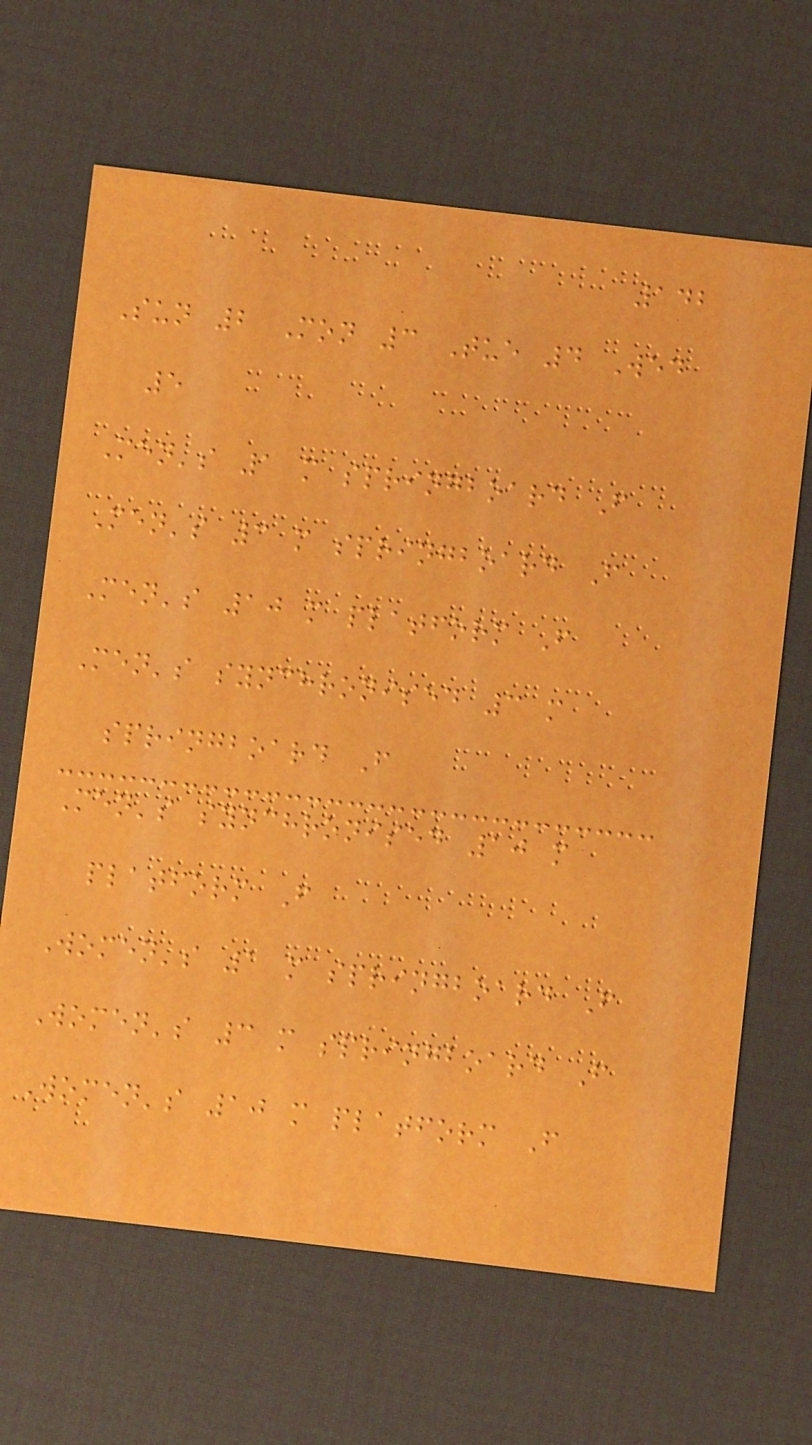142
Sun 2 Mon 3 Tue 4 Wed
5
Men's 1 m springboard F
Men's 3 m springboard F
Men's 10 m platform F
Men's synchronised 3 m
springboard F
Men's synchronised 10 m
platform F
Women's 1 m springboard F
Women's 3 m springboard F
Women's 10 m platform F
